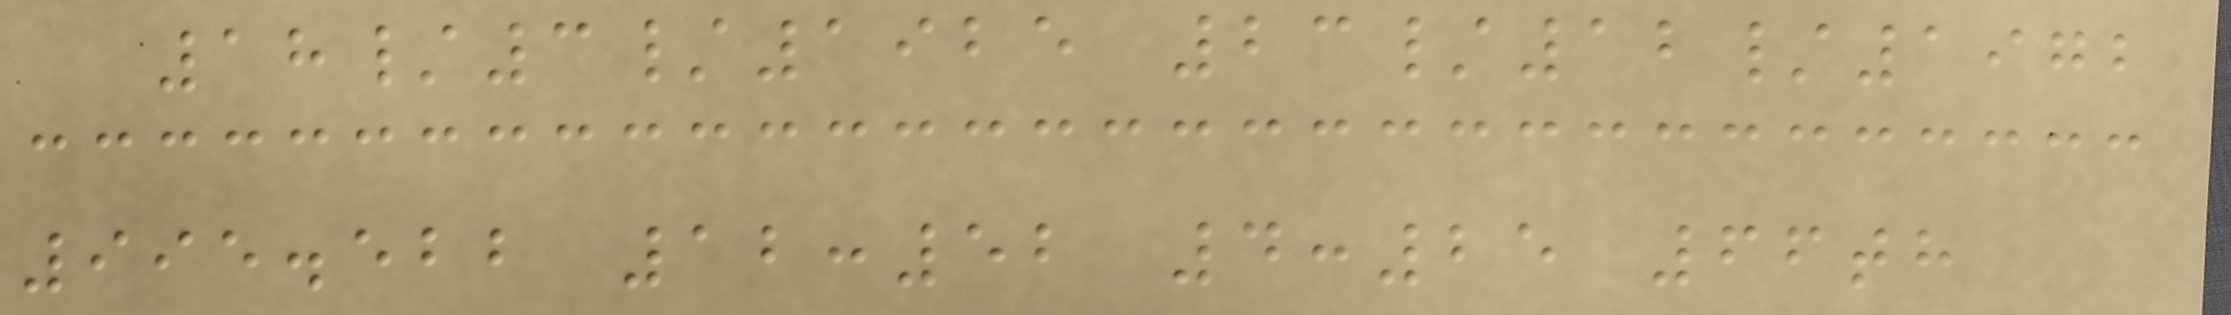18/3/1925 23/12/1972
995.522 12:52 4:25 66th
